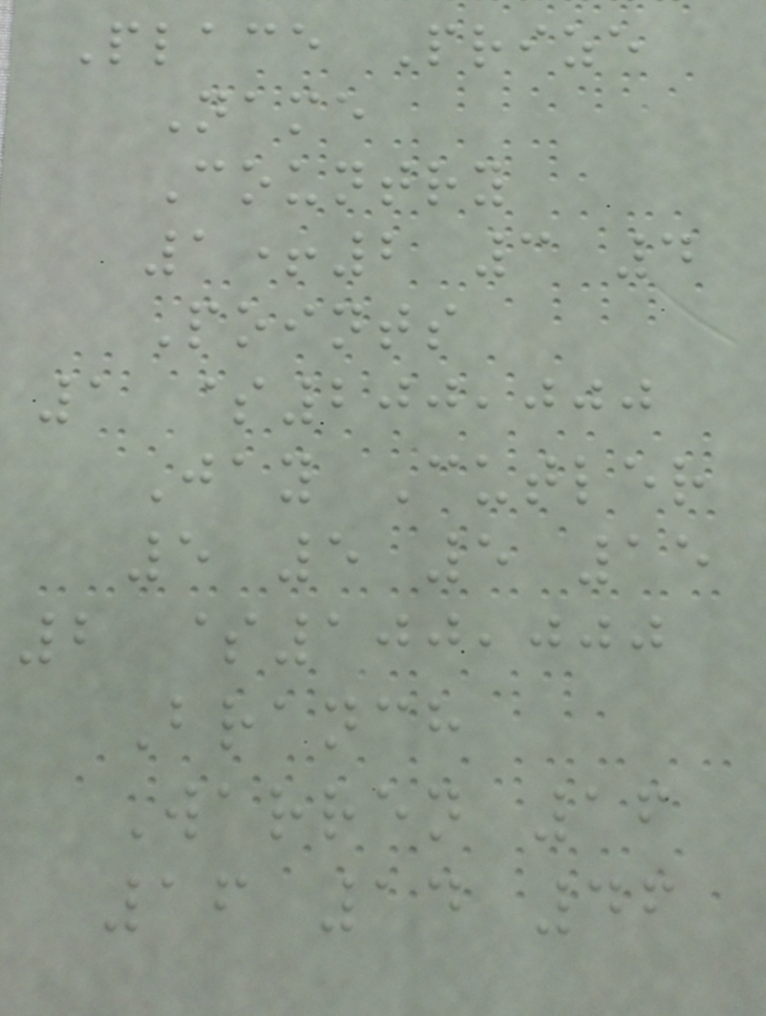Place Prize
Name
Country
1+2 3 4
Points
1 $200,000
Jay Cutler
5 5 5 15
2 $100,000
Branch
Warren 16
16 14 46
